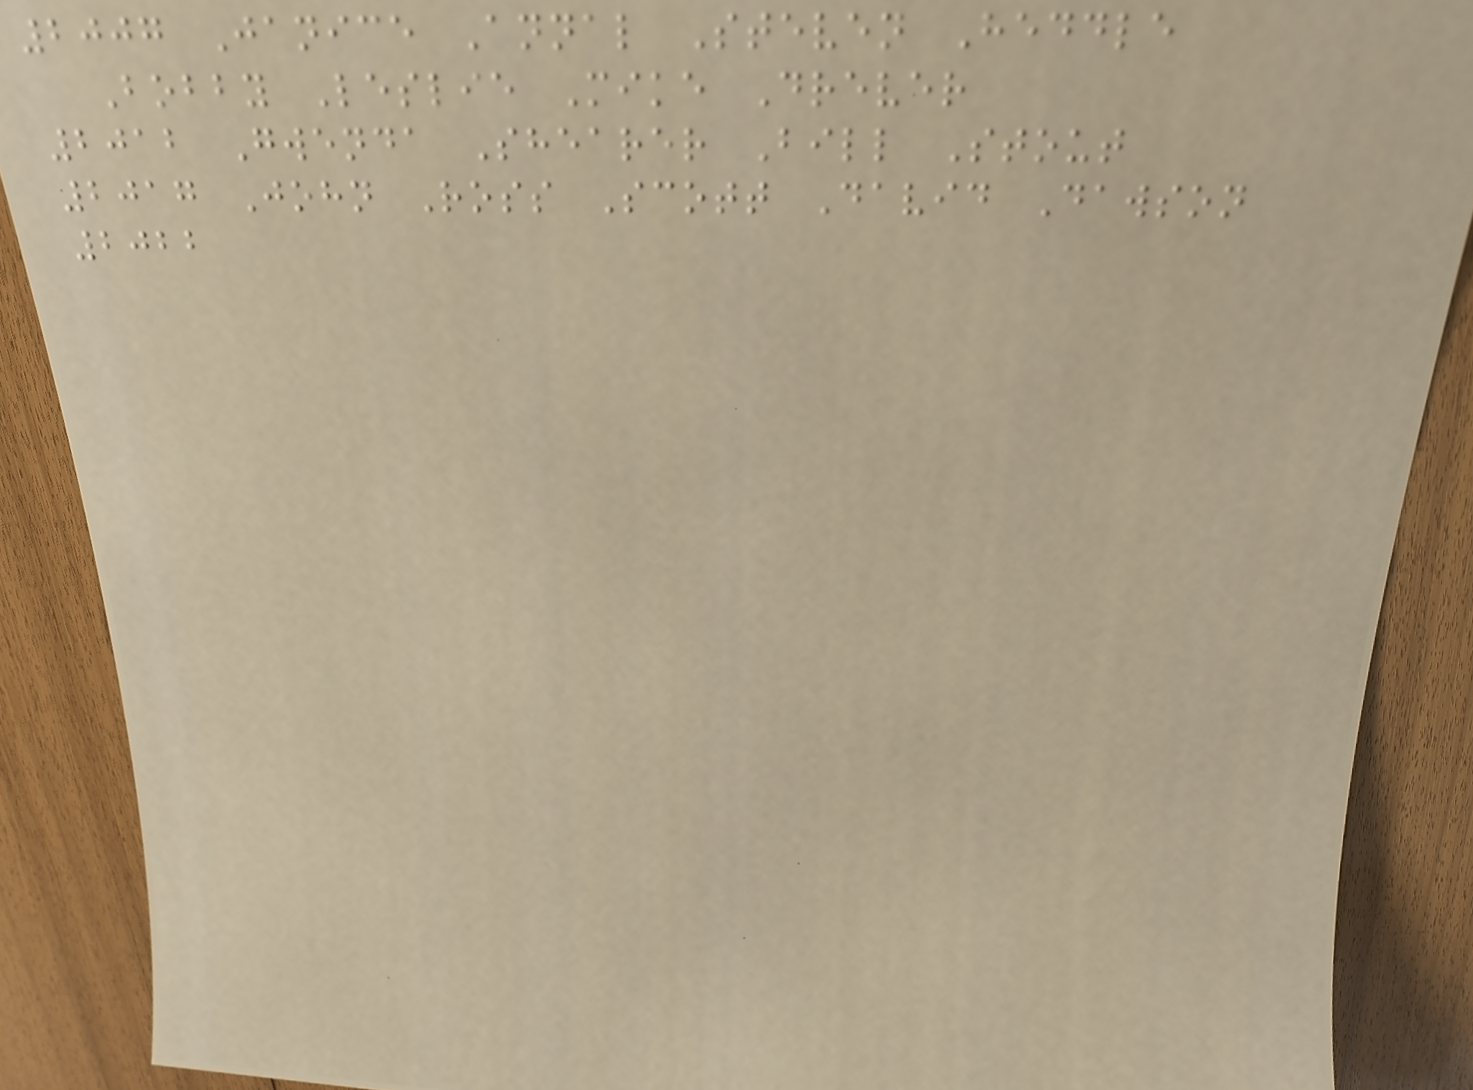2007 Janice Annal Steven Heddle
Bobby Leslie Mike Drever
2012 Gwenda Shearer Bill Stout
2017 John Ross Scott David Dawson
2022
